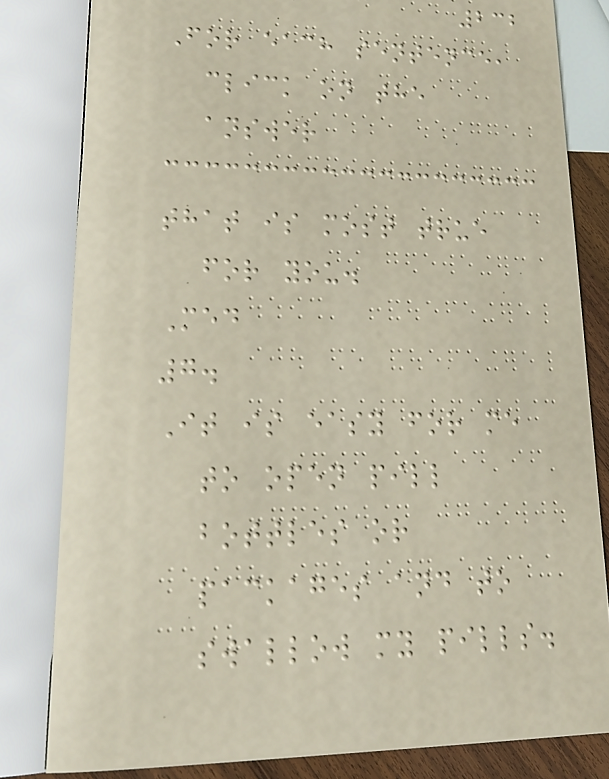232
For each sentence,
click on the
answer
that is most true
for you.
Med
7.
It is easy for me
to open pill
bottles or
packages and to
swallow my pills.
